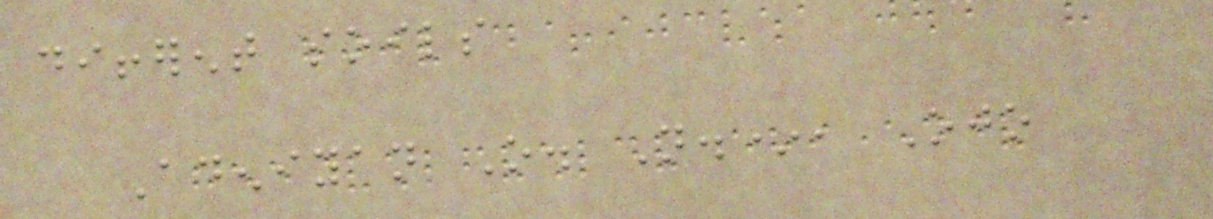different soils
Adeniyan O. N.*, Ojo
